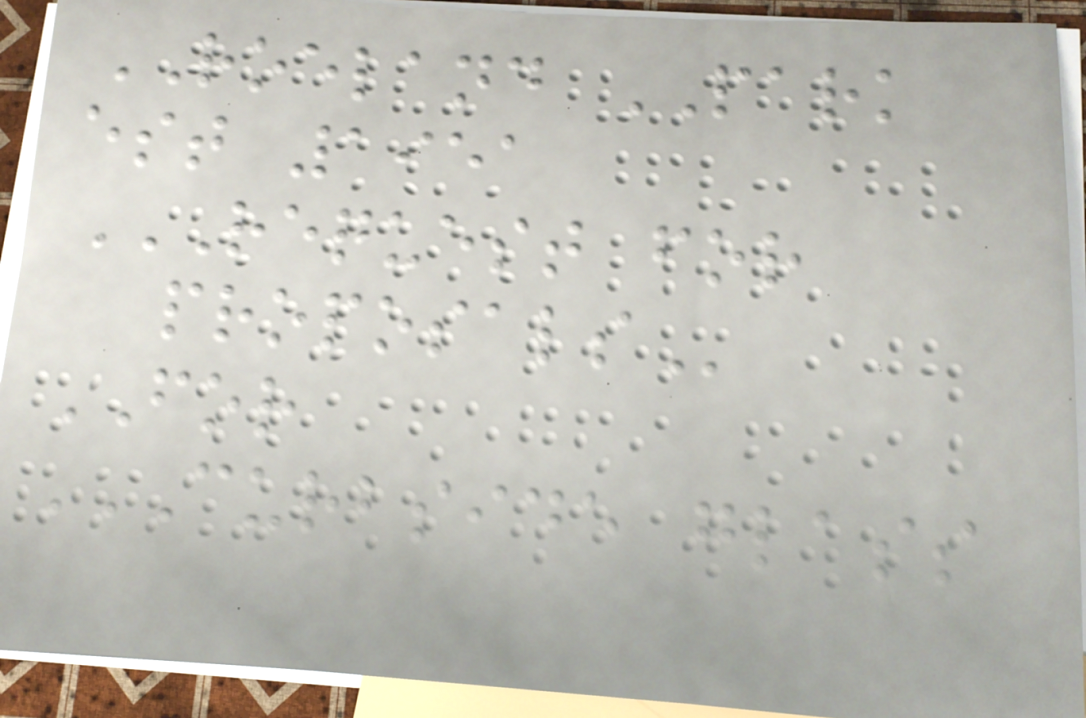ROELAND PARK
est 1951
REQUEST FOR
PROPOSALS
FOR
CURBSIDE GLASS
